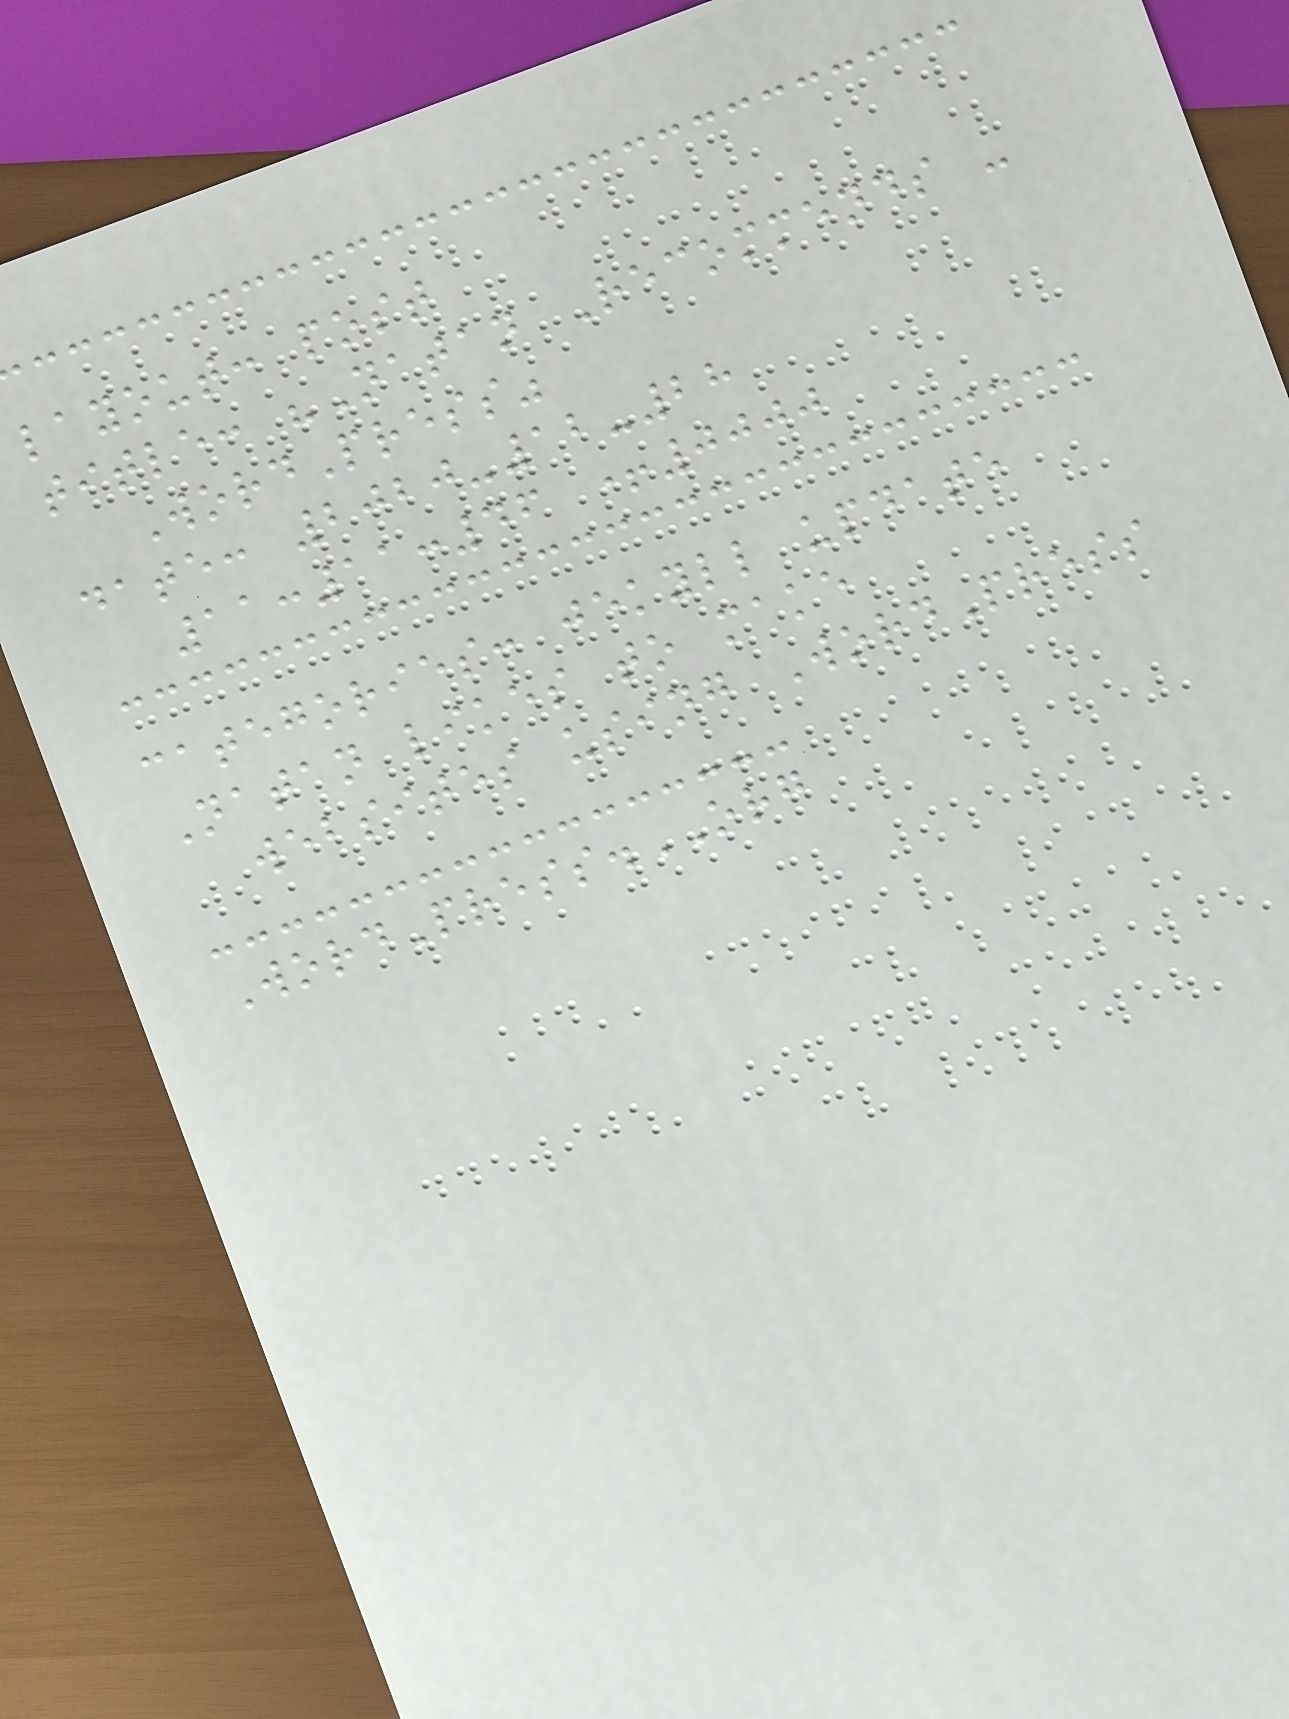layout: post
title: "Natan Recommends -
WordPress"
date: 2020-12-28
11:11:46 +0000
categories: jekyll update
Natan likes to make
websites using WordPress
WordPress.ORG
